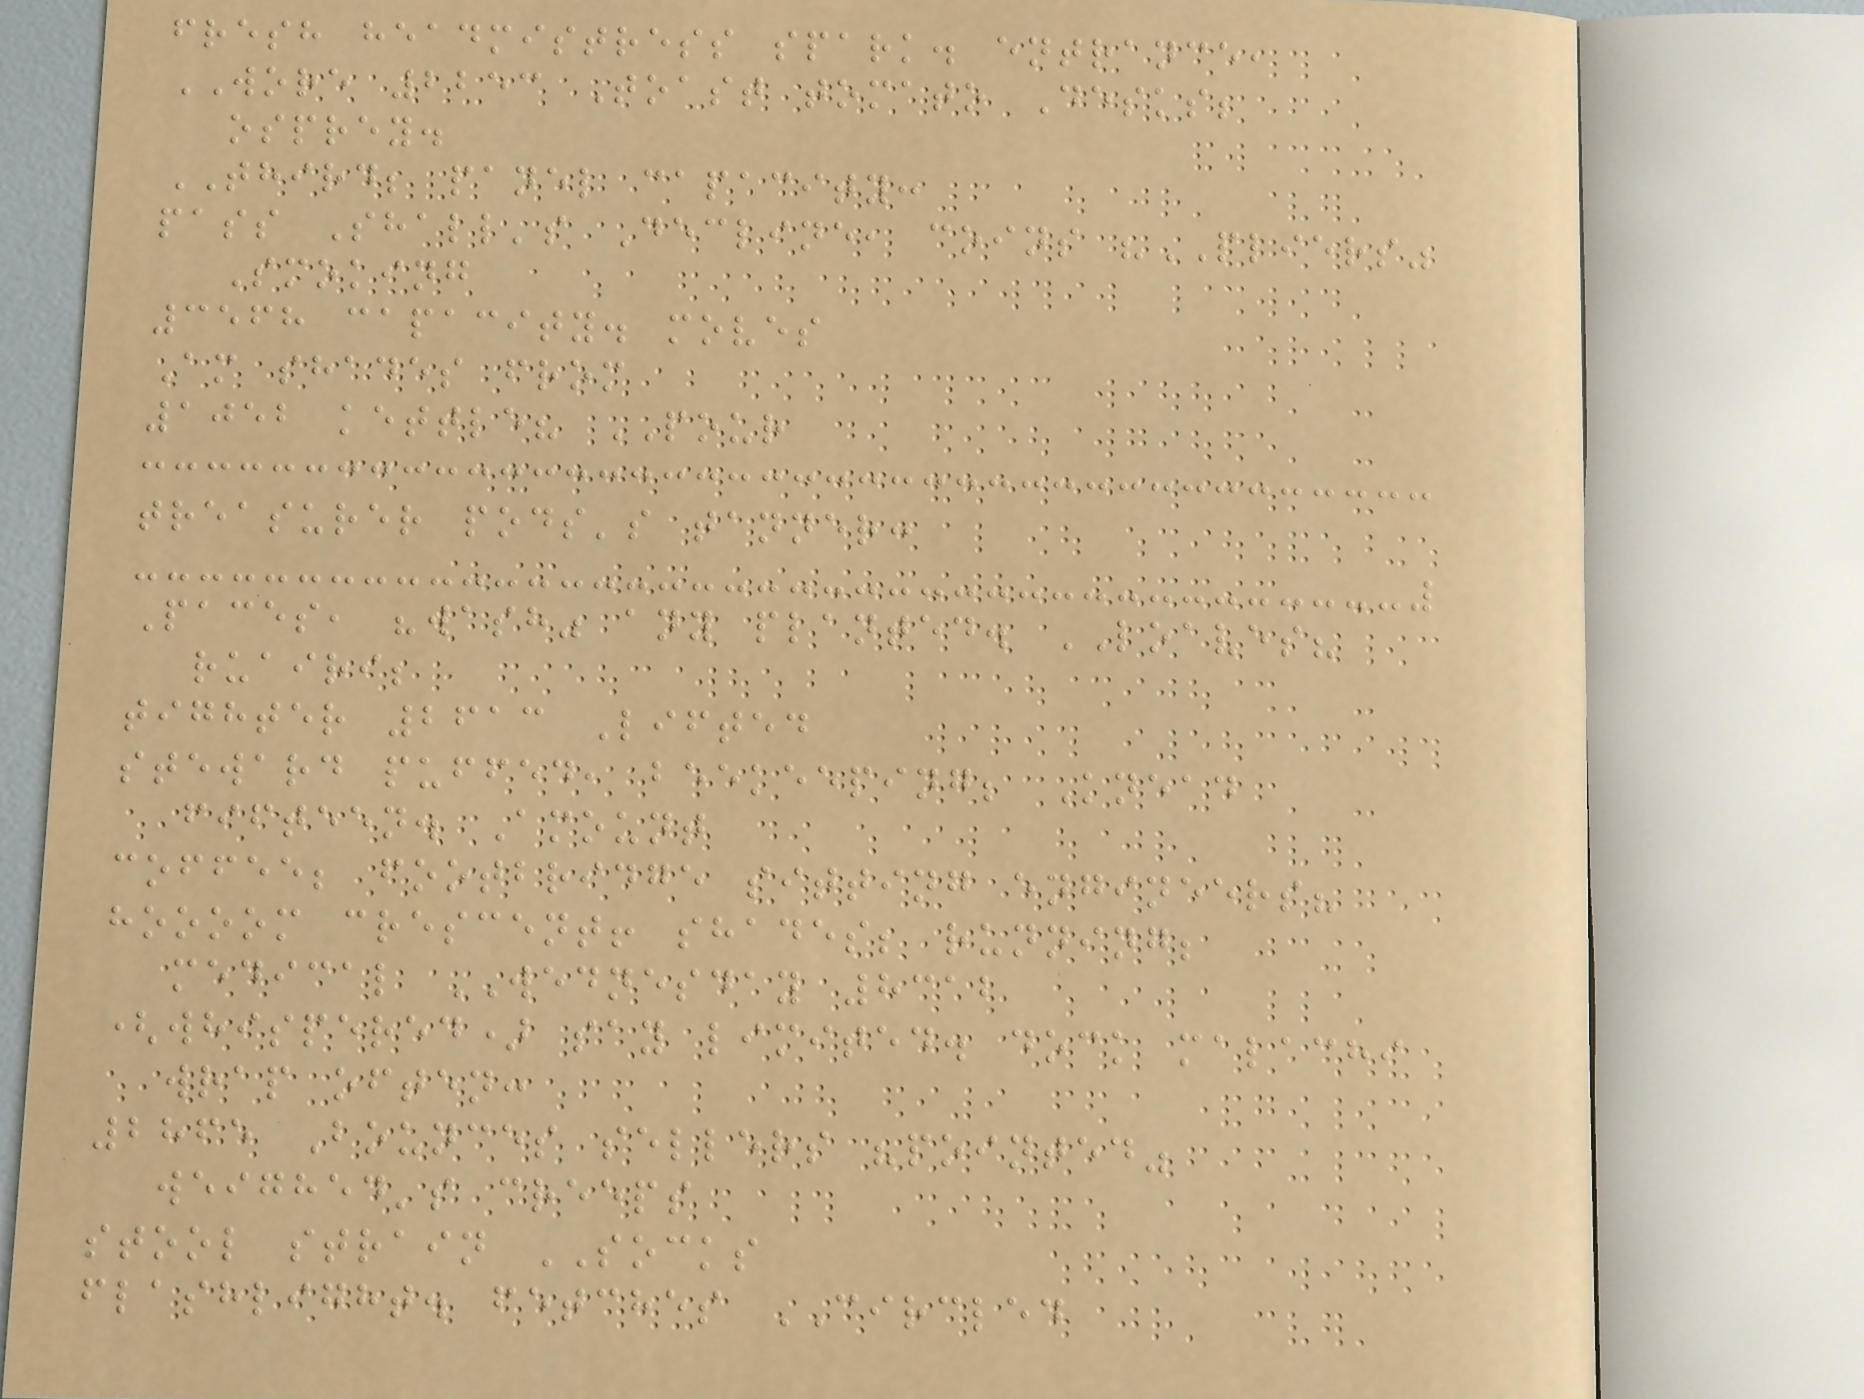fresh headmistress spark. entrance,
WORE 2253 Toast tomato Desks;
osprey.
THIRD; panel capacity:
pass Shall's Decline, coins "PLIERS"
Smoking
3568 capacity. moves
Am shades from
1052 kettle? POUR
treasurer pods's tanner:
Paces, "wash" any planted. LOAVES?
ruairi;
tighter 2613 Lifted
steward puffed, beekeeping; Knead
fifteen. Amount
coffee; footbridge sitting engineers?
hoooom crescent! shades; running;
medical WEDNESDAY 8312
(whispered) say limited. dock malachi
wrap often:
2865 Bounces sellers "pointed"
weighed's creeps
stool strain SOCKS
flashlight. fetches CIRCLED
